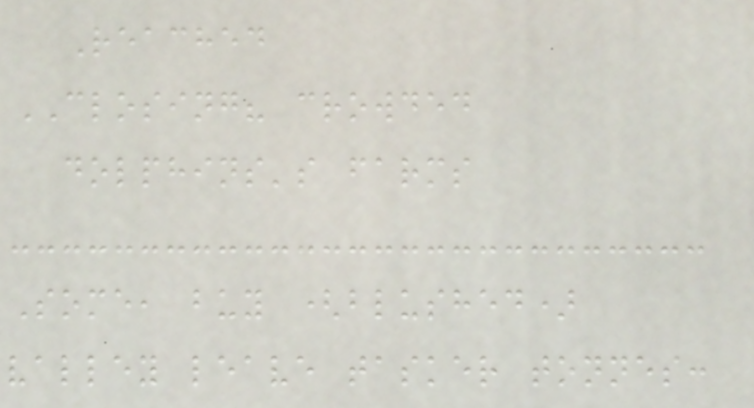Reached
CLOSING? crowded
dolphins's farms
Some, buy (blushed)
valley leave tasker tonnes:
